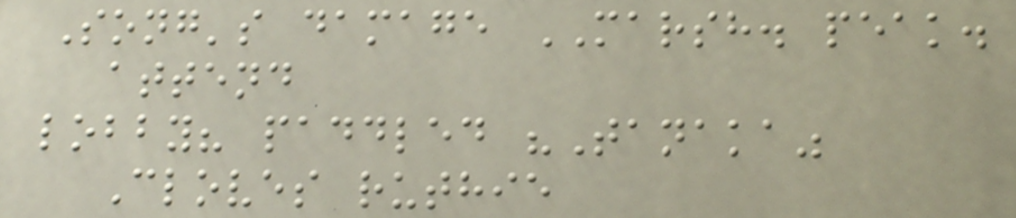Song's damage MARSH. peak.
attend
lobby? paddled "Tanaka"
Cloves ruthie
